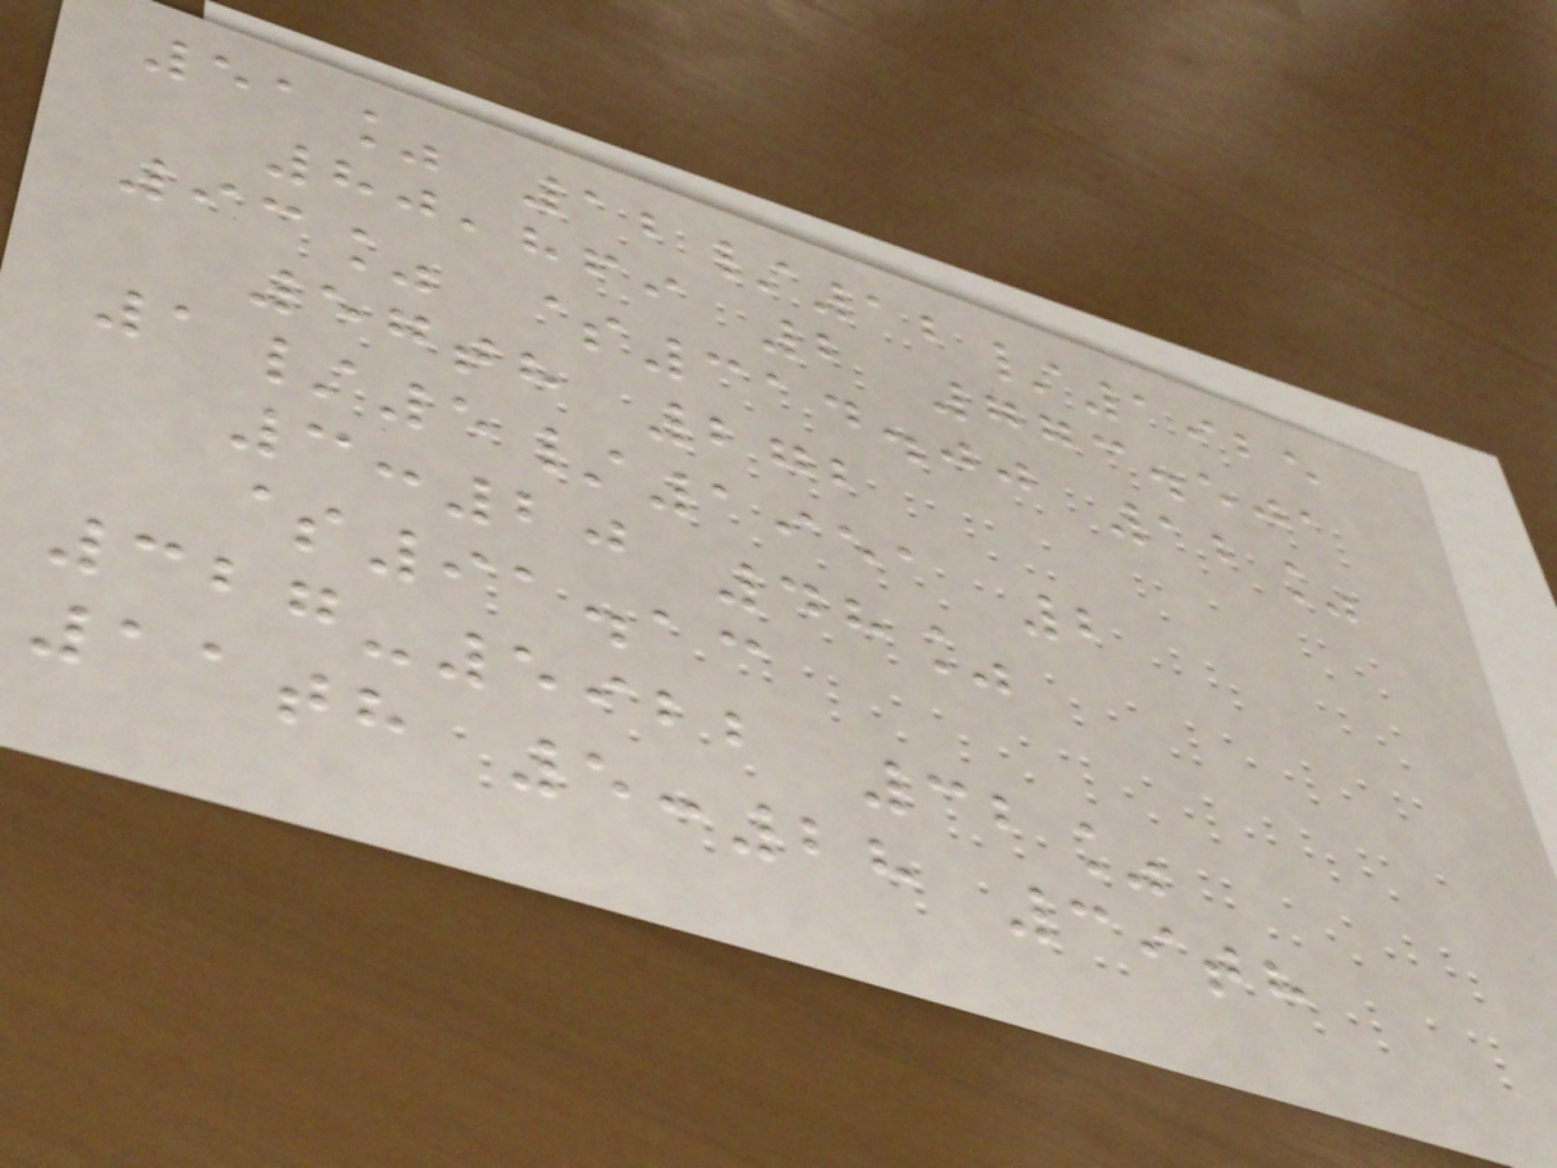51% 12/12/1925
80,869 2 773.501
93% $314.00 12%
57th 272
1/5/1951 2
3:20 48%
$91.13
327-5922 32%
11th 5:28 39th
